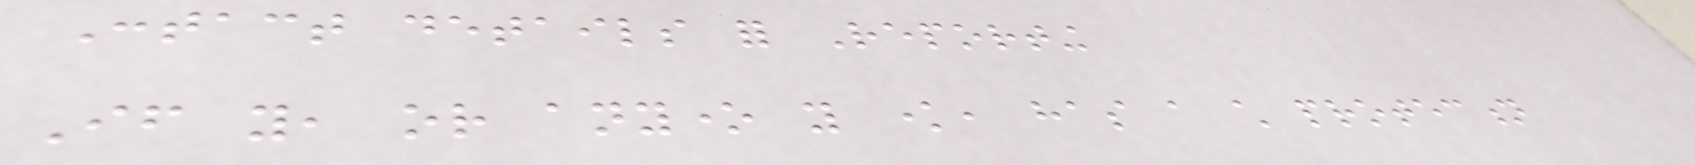Contact details for Reporting
If you, or anyone you know, has a child protection
